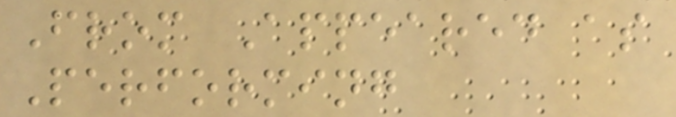From Appeared as
Performing
